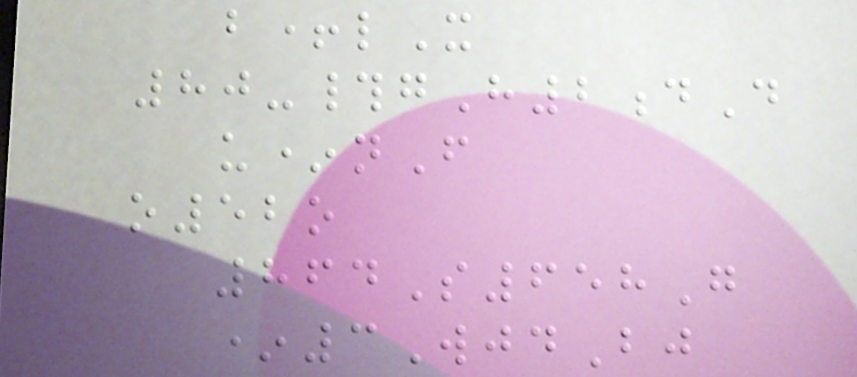b+lX
80-#gH2dD
u*nF
o52o
864S658G
*3WjdBj
